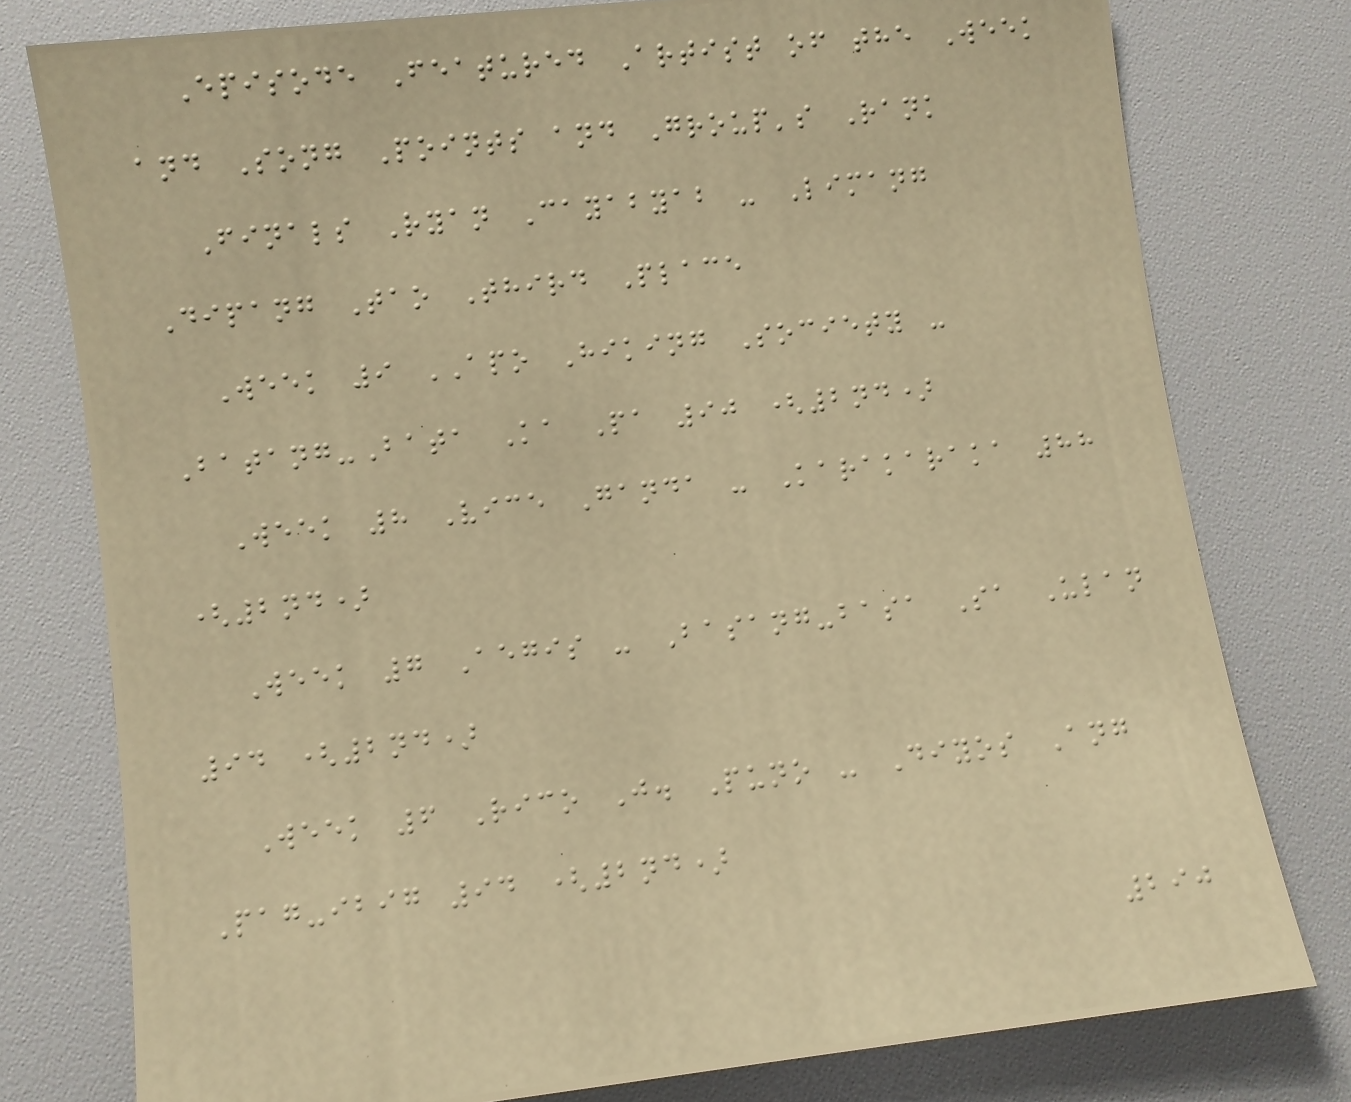Episode Featured Artist of the Week
and Song Points and Group's Rank
Finals Ryan Cayabyab - Limang
Dipang Tao Third Place
Week 9 APO Hiking Society -
Batang-Bata Ka Pa 90 (2nd)
Week 8 Vice Ganda - Karakaraka 88
(2nd)
Week 7 Aegis - Basang-basa Sa Ulan
94 (2nd)
Week 6 Rico J. Puno - Diyos Ang
Pag-ibig 94 (2nd)
290
